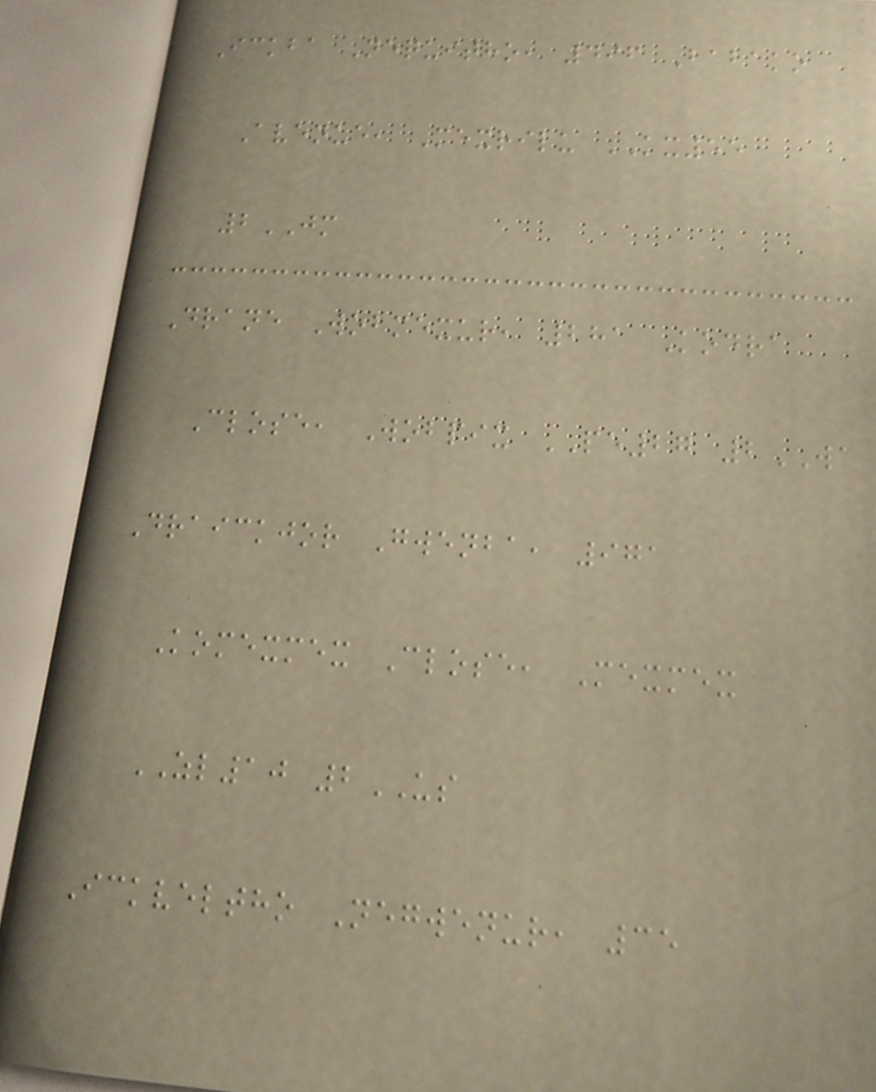Ickba Nequitho, 496 Babako
Avenue, Mexrilu KX55
2JM
Drane Wobmexur, 281 Kodra
Close, Wobpix PE27 2WA
Draickjor Gwenba, 971
Komexmex Close, Mexmex
ZL10 2US
Ickveltho Negwenur, 35
